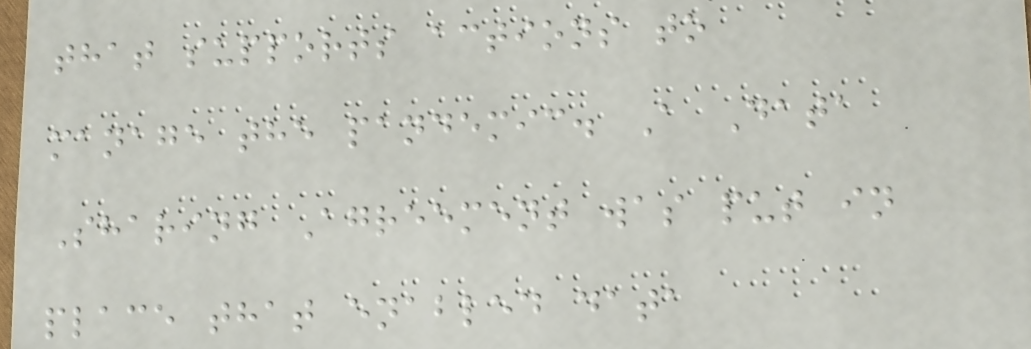that supports actions to
manage the pandemic. A Data
Sharing Agreement was put in
place that enabled data
